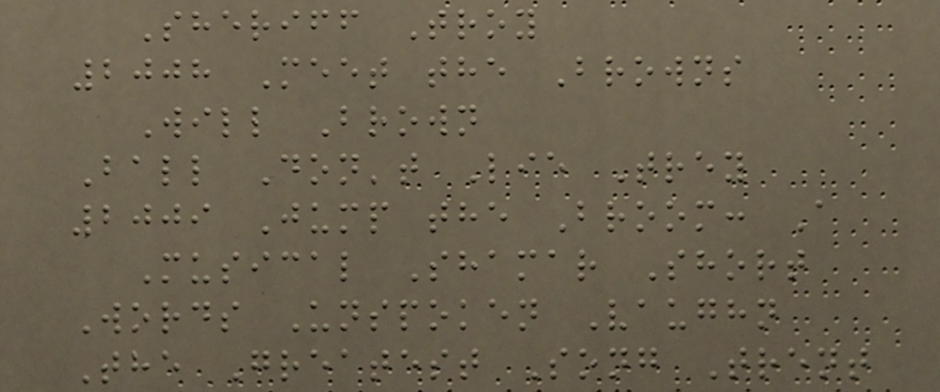Sheriff Troy
2008 Meet the Browns
Will Brown
Ball Don't Lie Trey
2009 Jump the Broom: A
Musical Shamar Short
Words Unspoken Vaughn
The Greatest Song Trent
